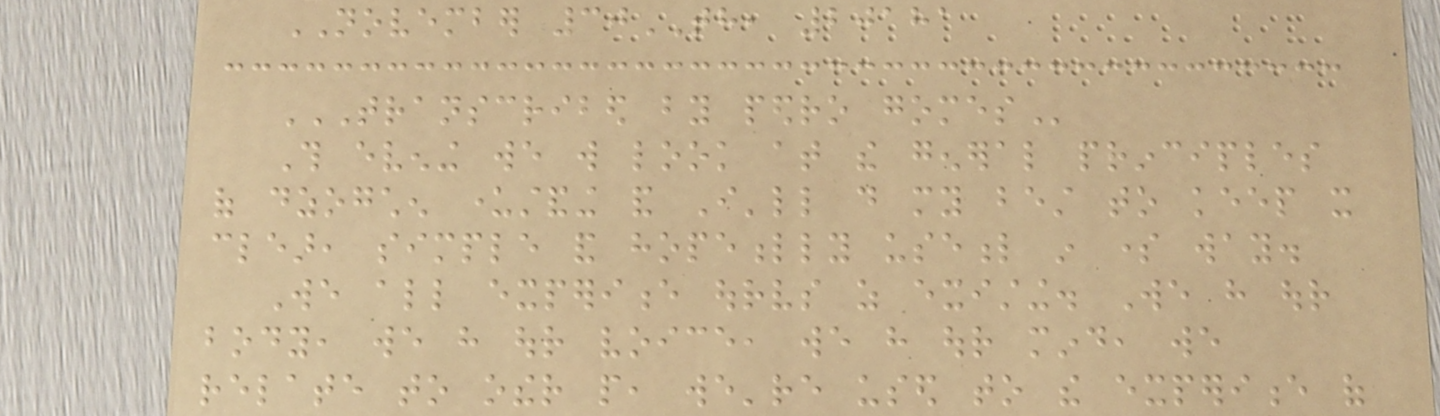NOVEMBER 30TH, 20181
TRANSCRIBED BY PEDRO GOMES
This evening we will look at the general principles
of dzogchen understanding and I'll do my best to keep it
clear, simple and hopefully useful in some way.
We all experience ourselves as existing. We have our
body, we have our voice, we have our mind, we
relate to other people, we're used to the experience of
